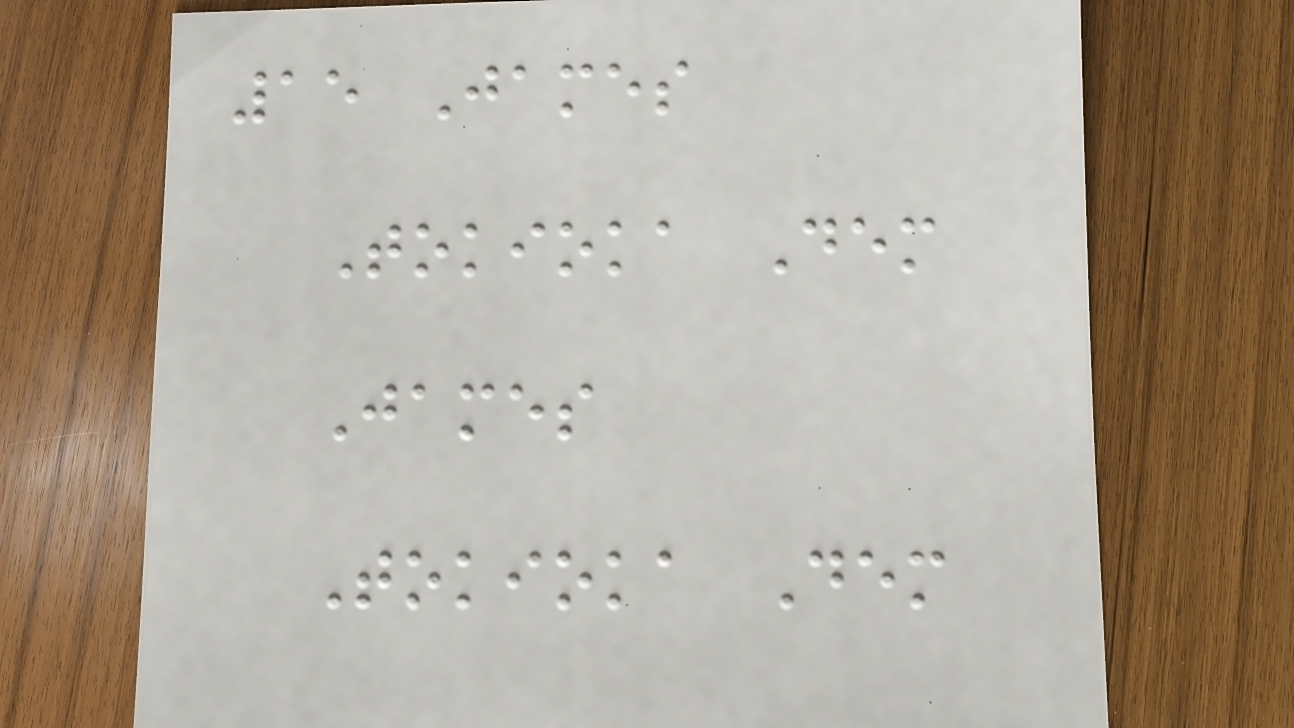15 James
Tokioka Dem
James
Tokioka Dem
